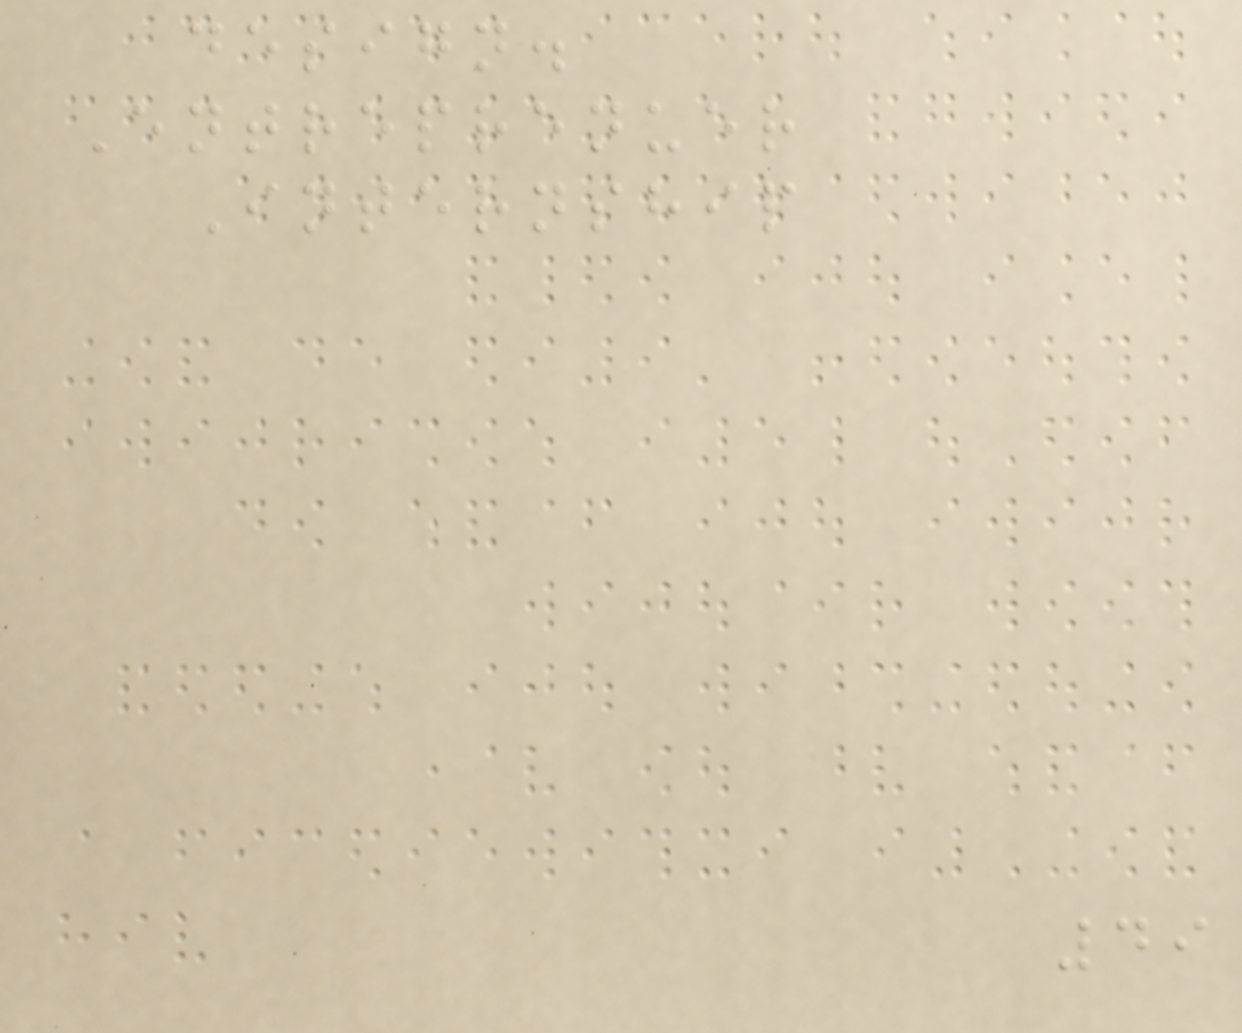design.
Entreprenuer
Internship
49
